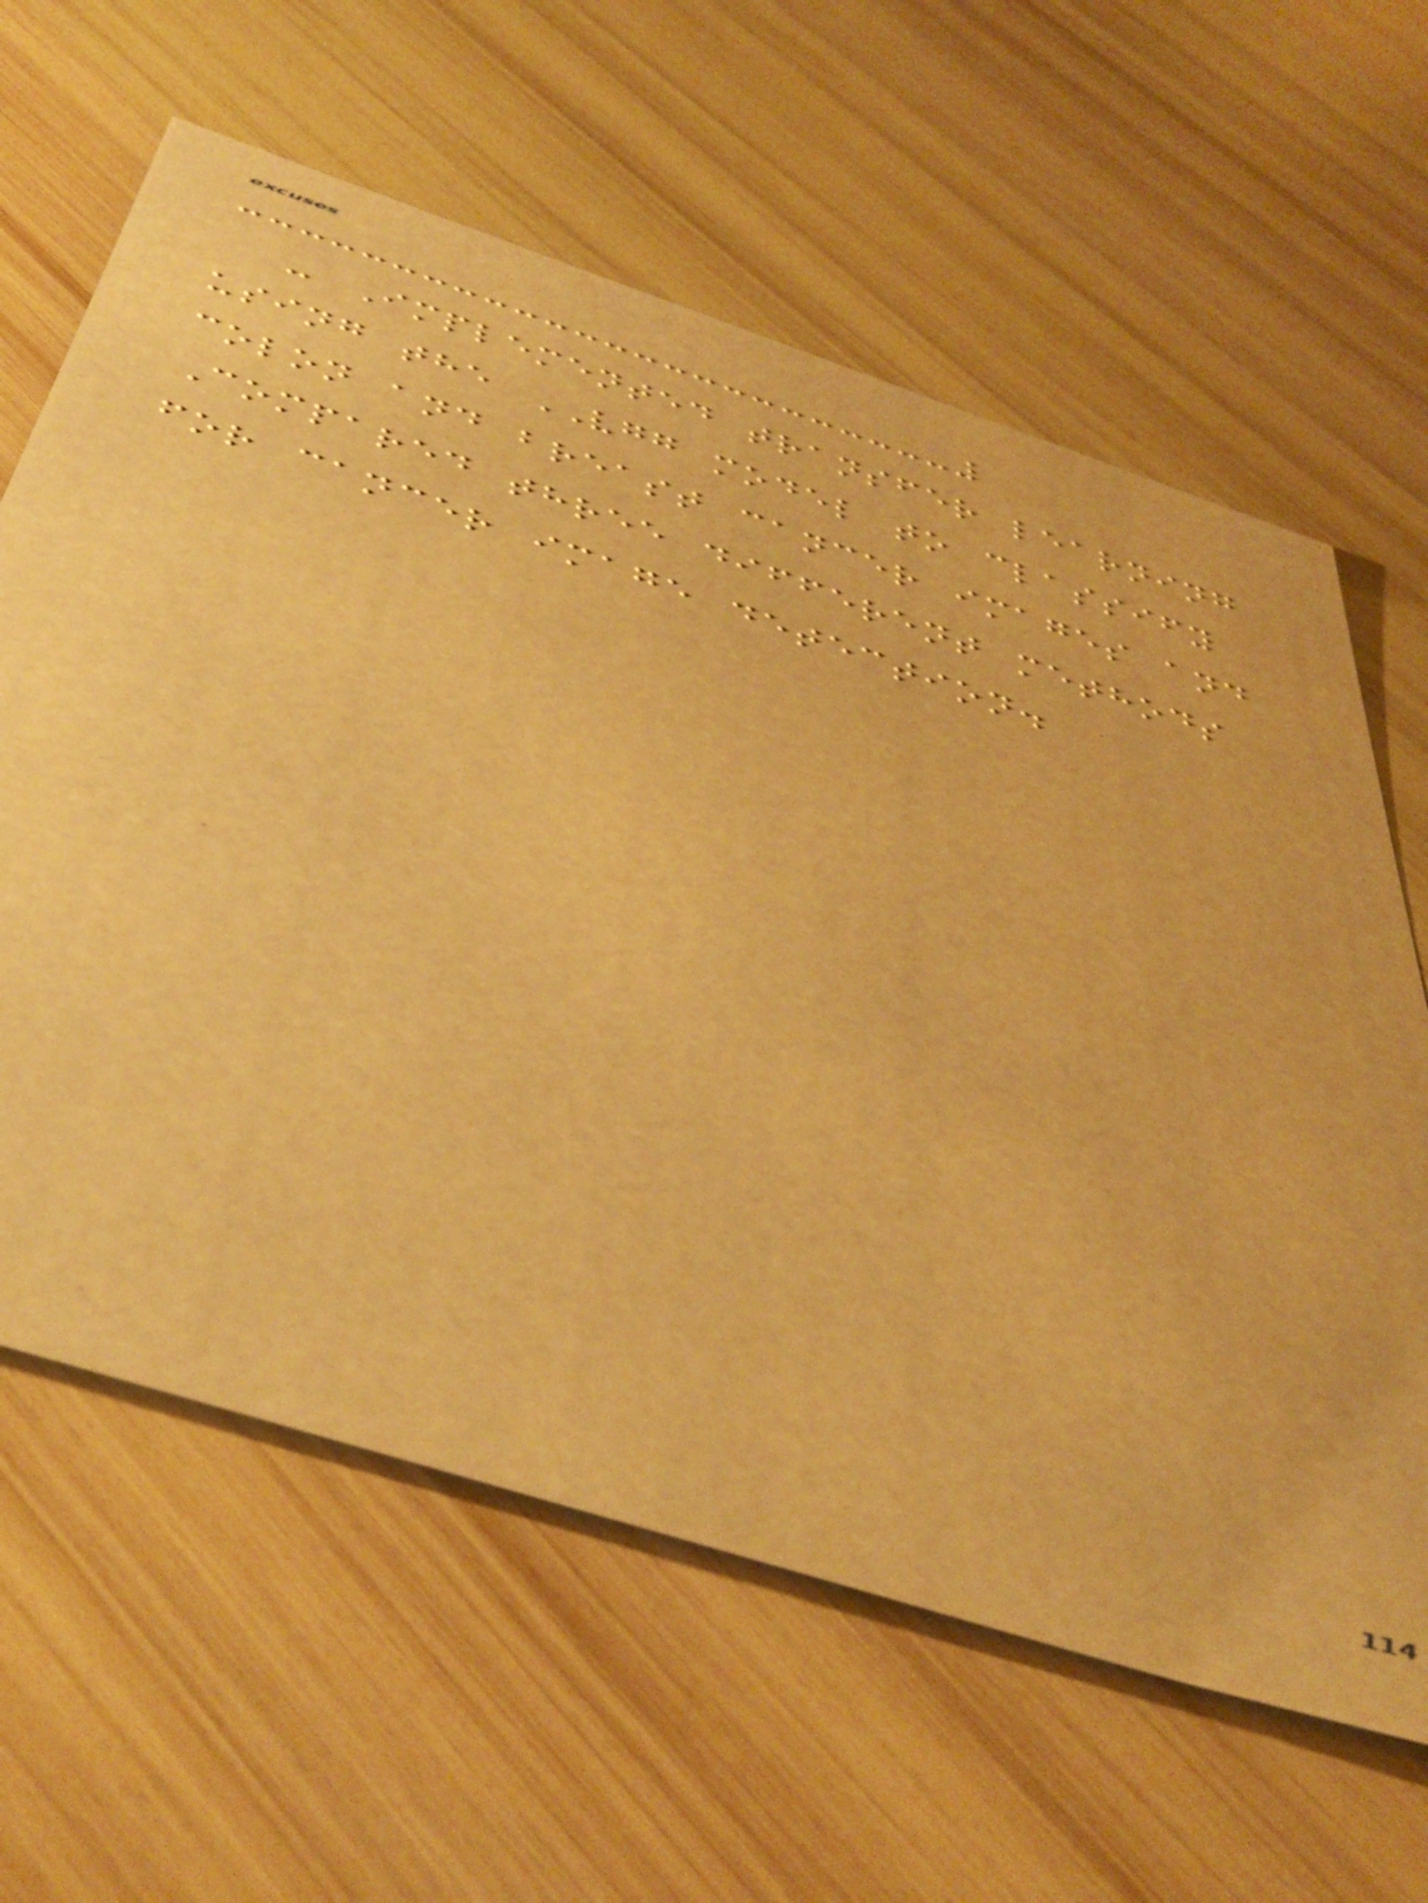- Implemented transfer learning
using the VGG model to classify
colon and breast cancer images and
Compared three different methods
for cancer image detection.
